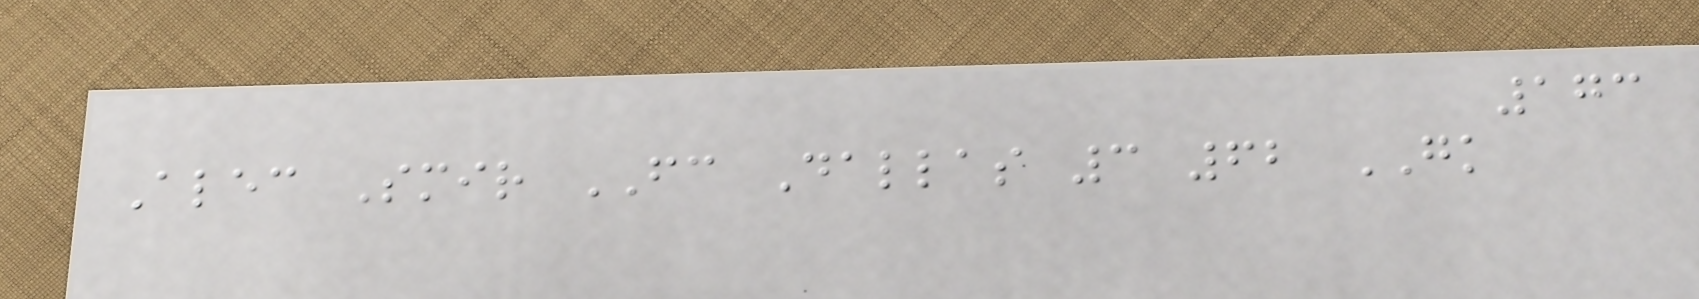173
Alec Smir FC Dallas 3 62 GK
